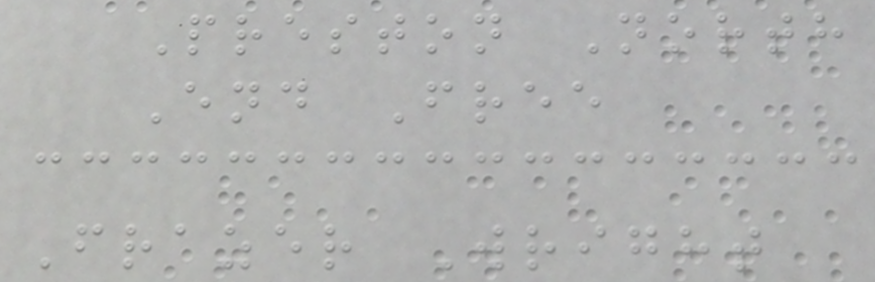Preston North
End Free
Frazer Wright
